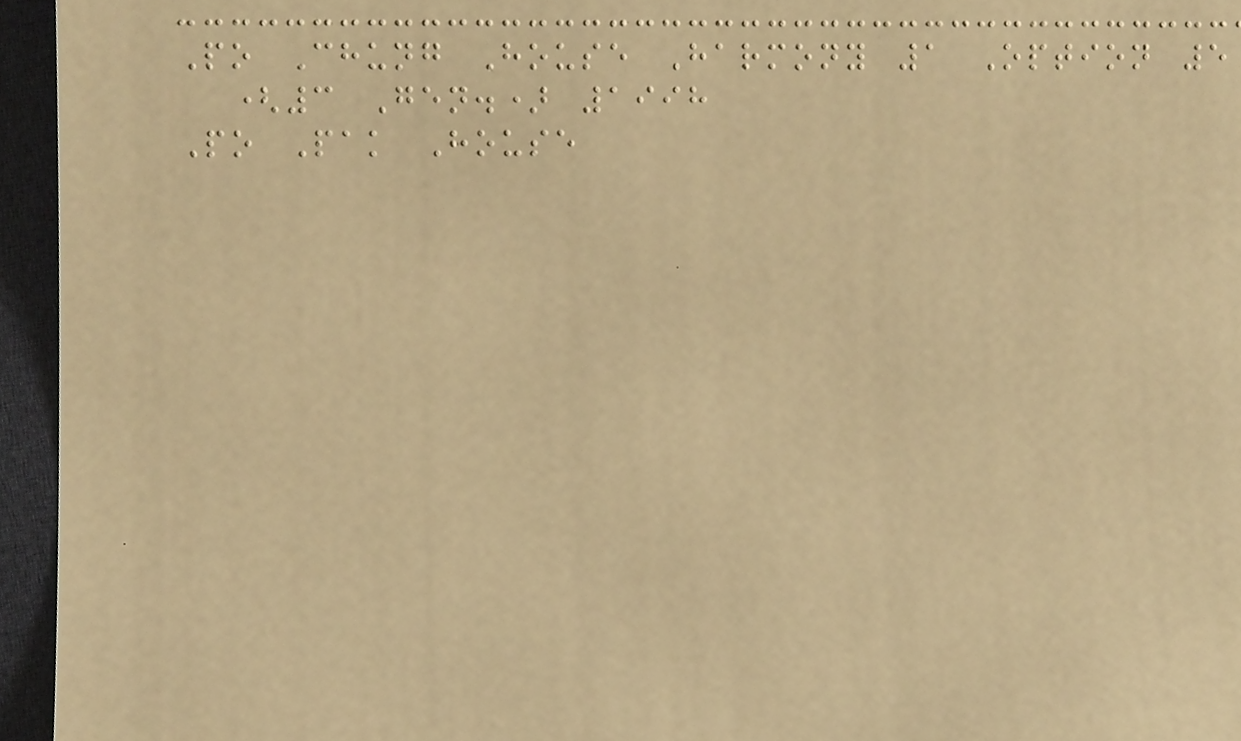Po Chung House Harmony 1 Option 5
(3 Gen.) 1998
Po Pak House
